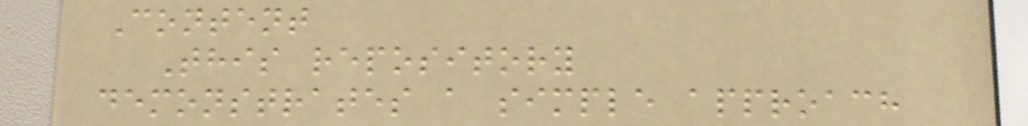Content
This repository
demonstrates a simple approach
